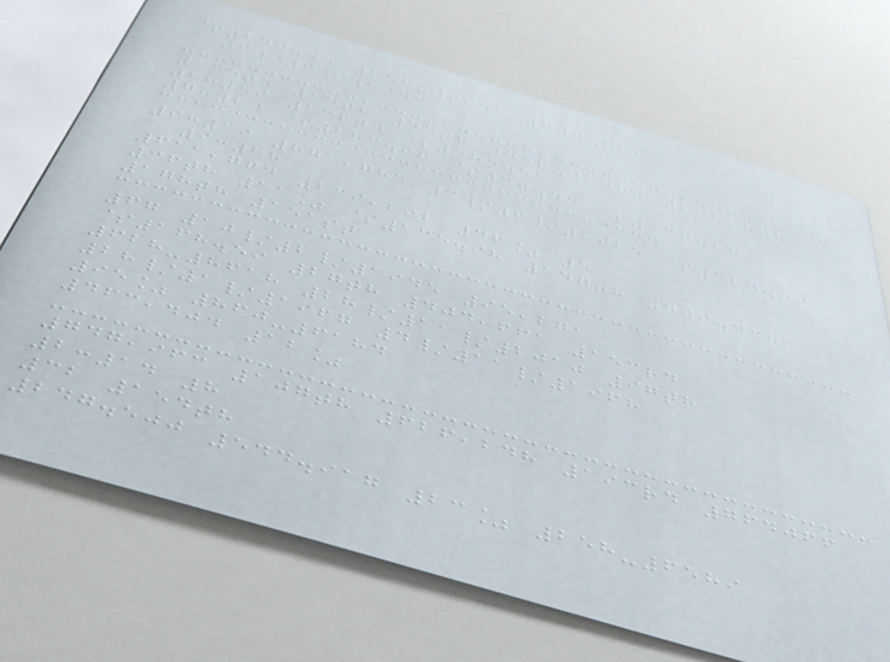$240.05 256-9955 404.636
6/3/1943
135th 14th 45th 858-1480 232,887
2:59 132nd $385.51
7:23 $283.96 $37.44 $137.28
9:19 871,785 3/6/2025 $324.09
9:28
611,774 239,292 46% 5
36th 11% $135.98 147th 409.437
178th 151st
67 10/2/1945 95,271
$168.59 27th 404,661 153rd
628-8618 28/11/2010 97th
28/1/1967 4/11/1968
95% 860-6184
463,404 12%
747,963 107th 626,248 193rd 764066
2:14 8
32 154th
247.500 544.917 23% 258-6589
